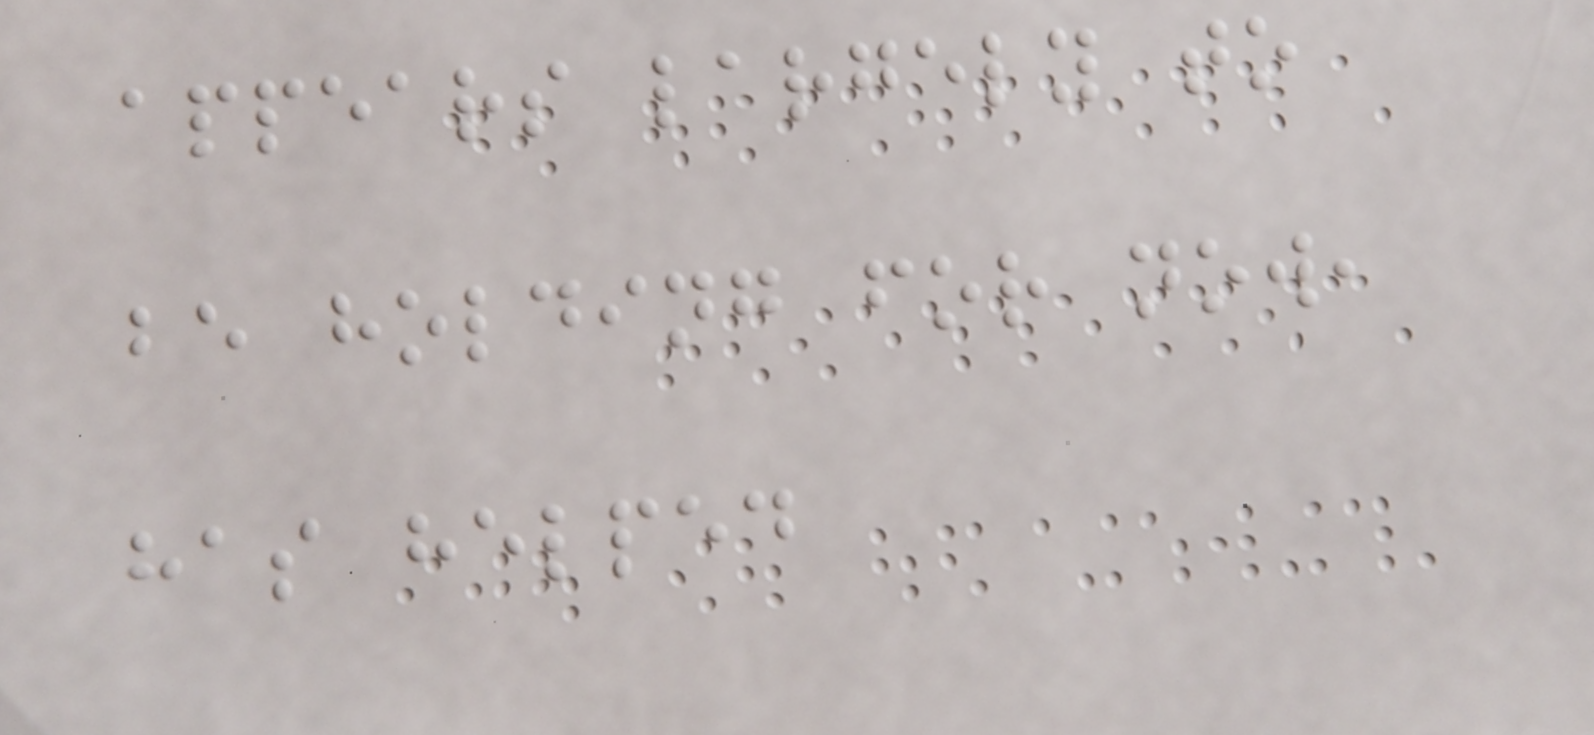appears largely to
be holding for now,
has helped
